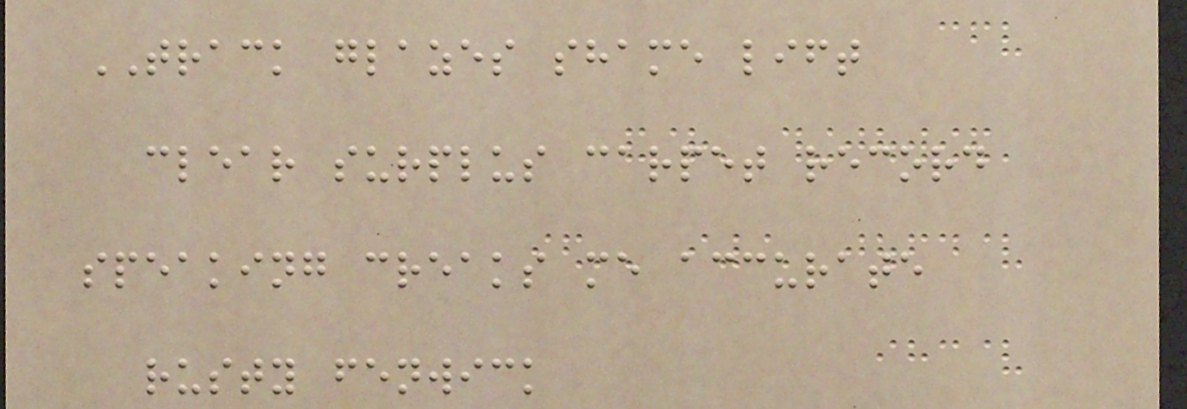TRACK glazes shame lift
clear surplus carpet record
speaking creaks me accurate
rusty fenwick
